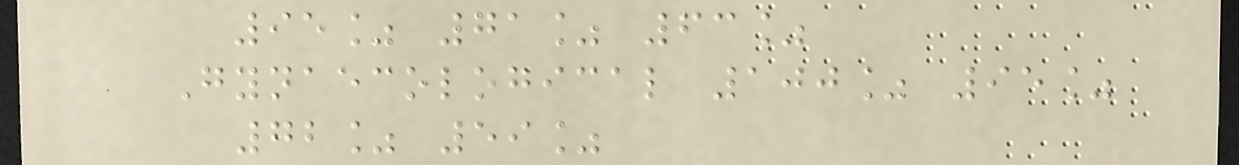95% 71% 63%
Gynaecological 100% 95%
72% 59%
